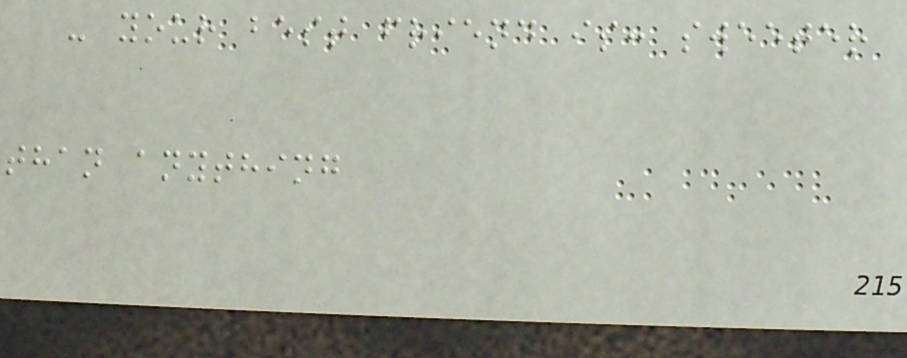- your best friend is: sweeter
than anything
